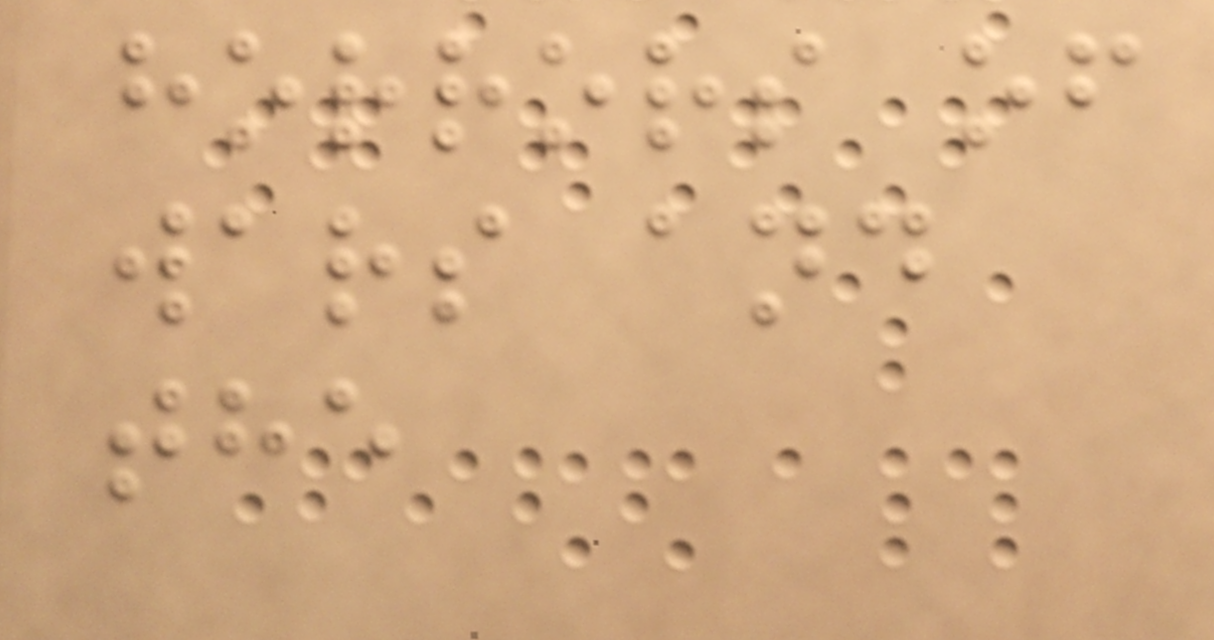horrors of
wars and
the
